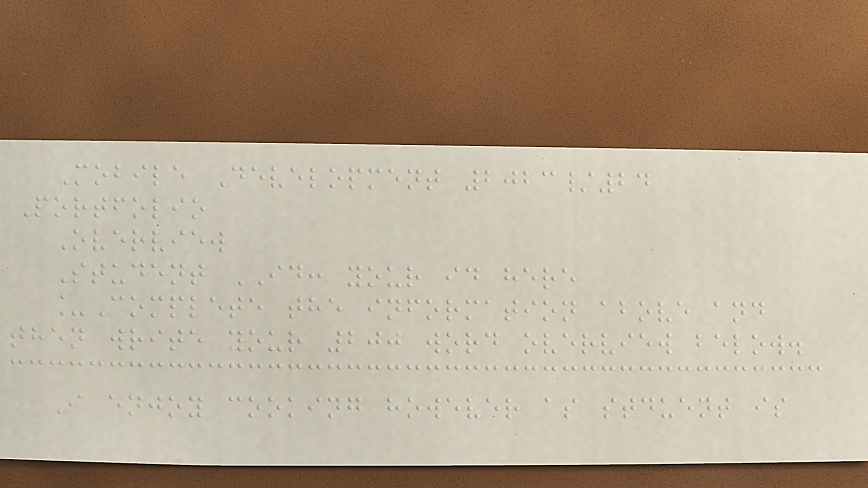Mobile Development 2023/24
Portfolio
Overview
Student ID: your id here
_Complete the information above and
then write your 200 word overview below.
I enjoy cooking however as stduent is
